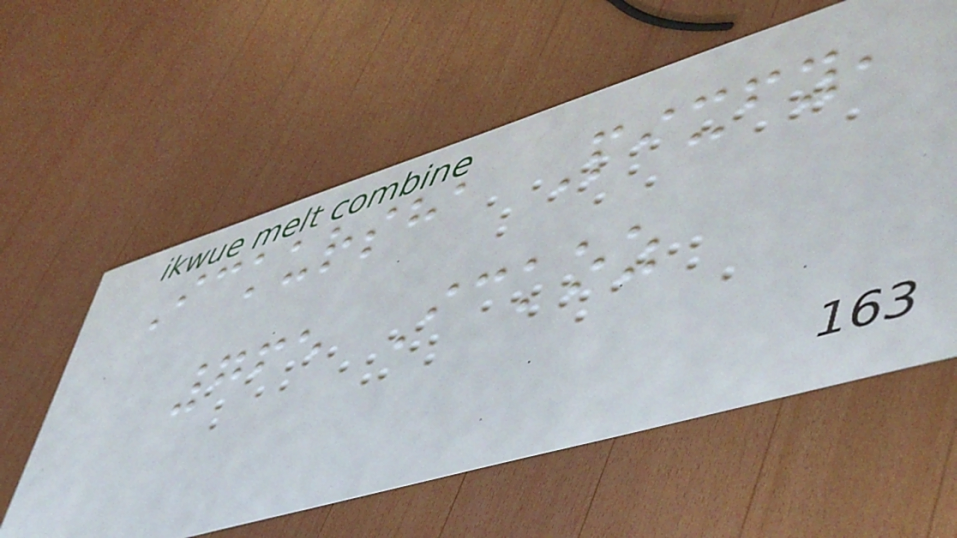Ickursha Pixfy,
765 Ickoz
